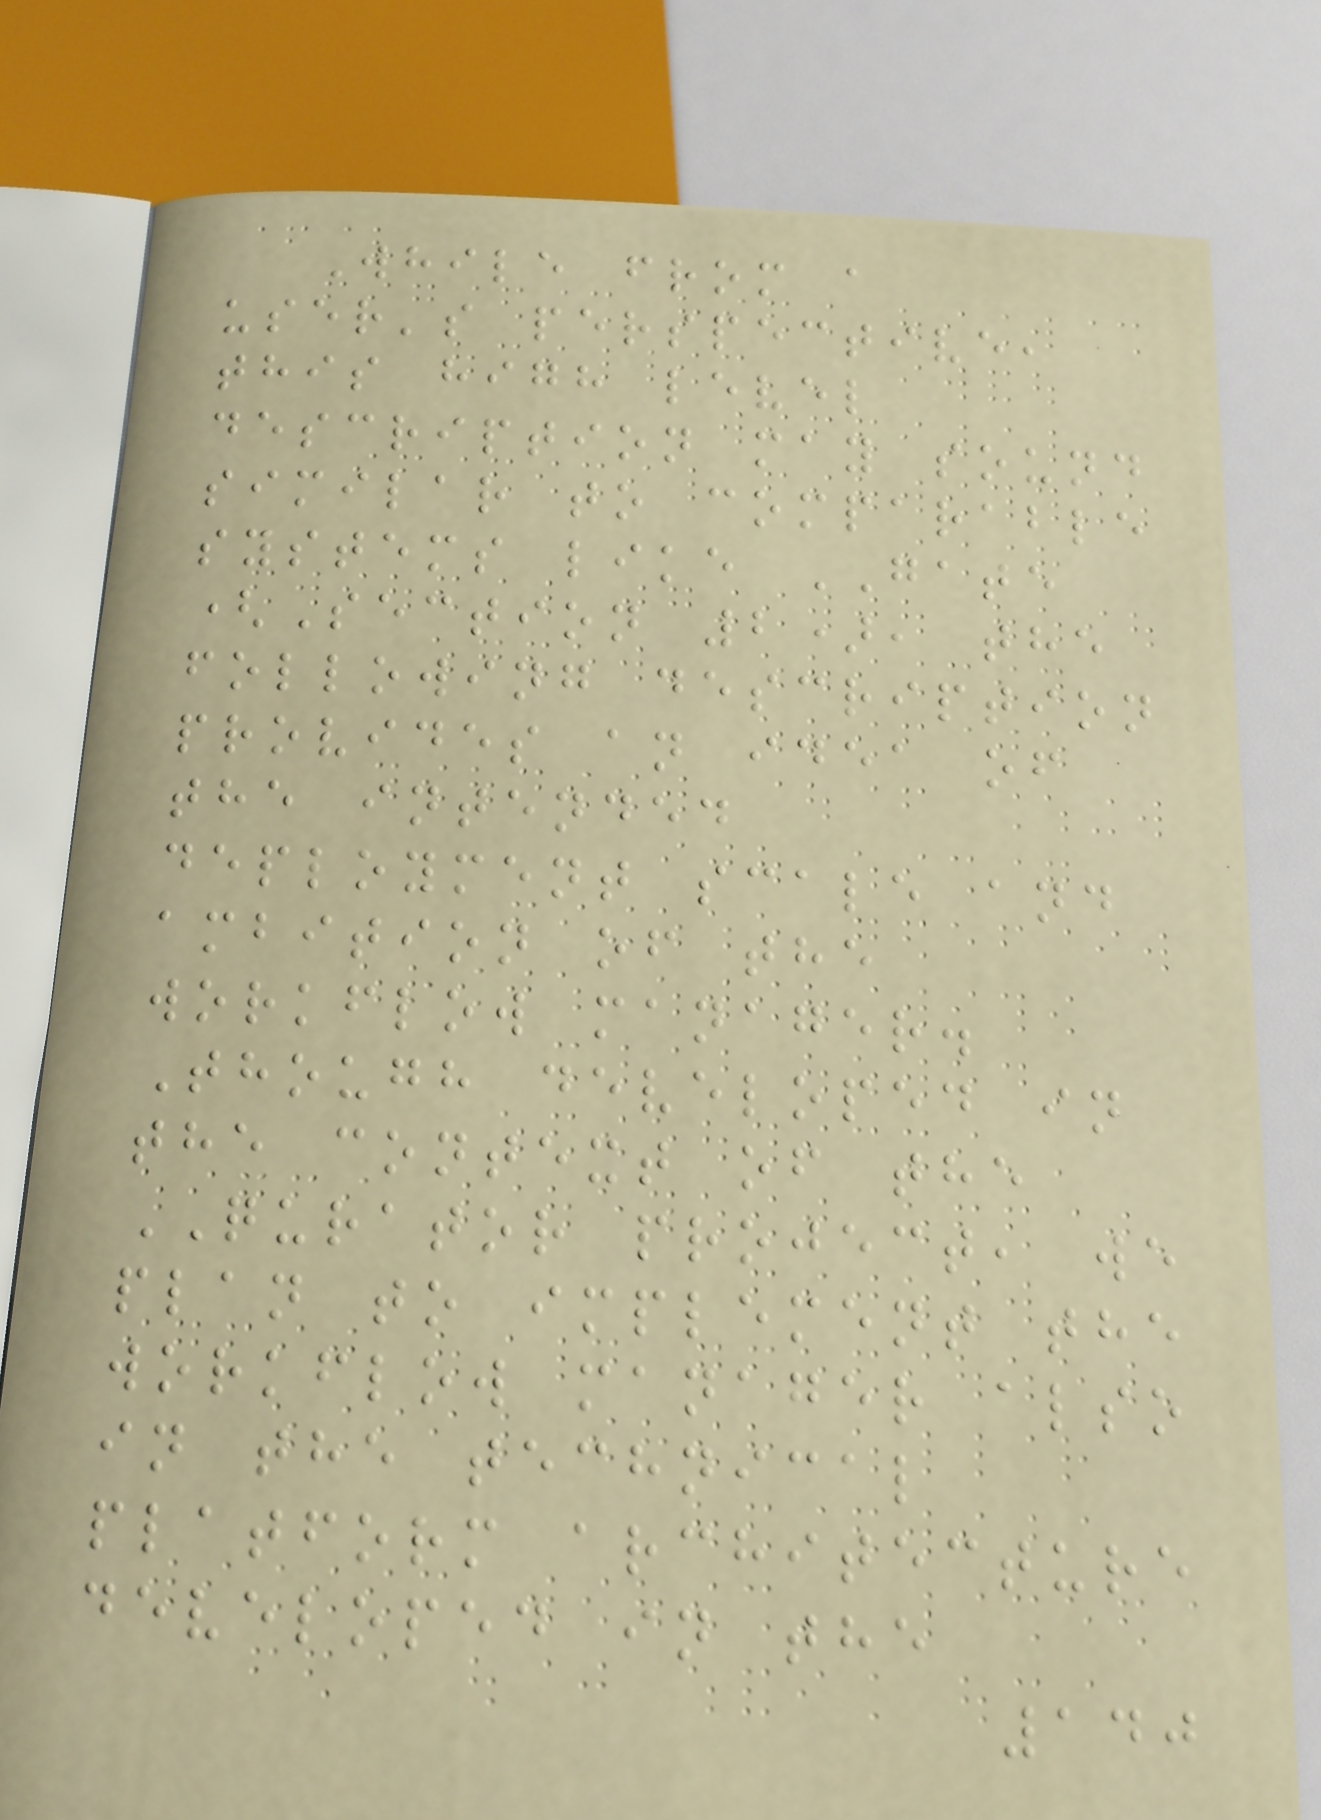While from a
user's perspective,
this high level
description may sound
similar to comparable
systems like GATE
(Section 2), the
following description
provides an idea of
the intended
deployment scale and
ambition of the
workflow manager.
Though developed in
the context of the
QURATOR project, we
plan to implement the
workflow manager also
in the technical
platform architecture
developed in the
140
